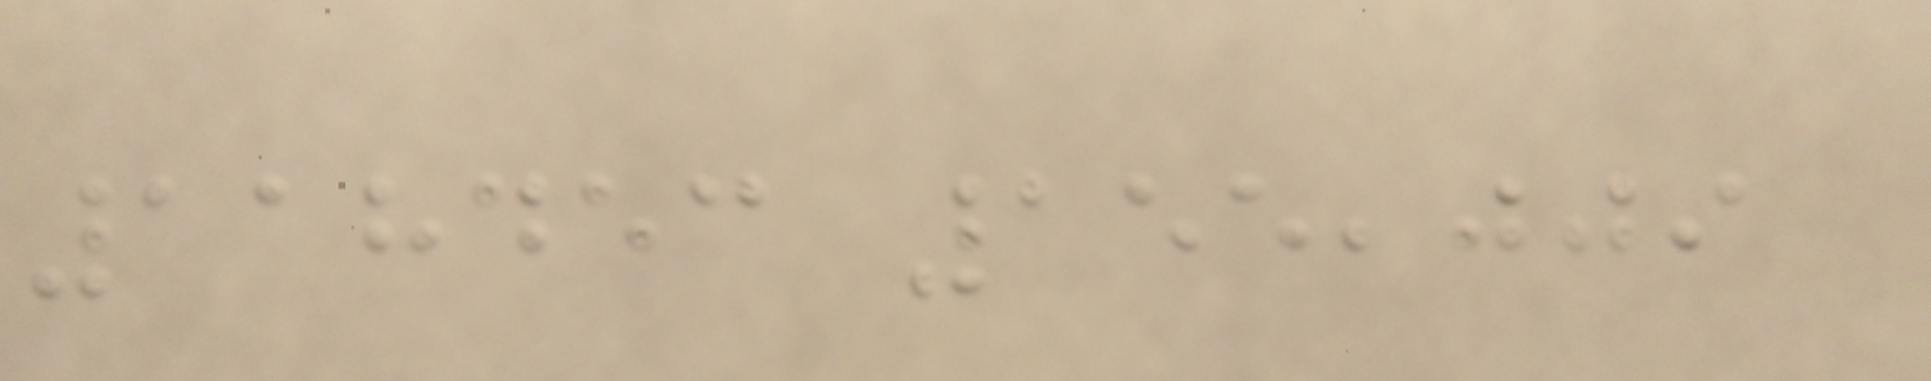118453 155,009
